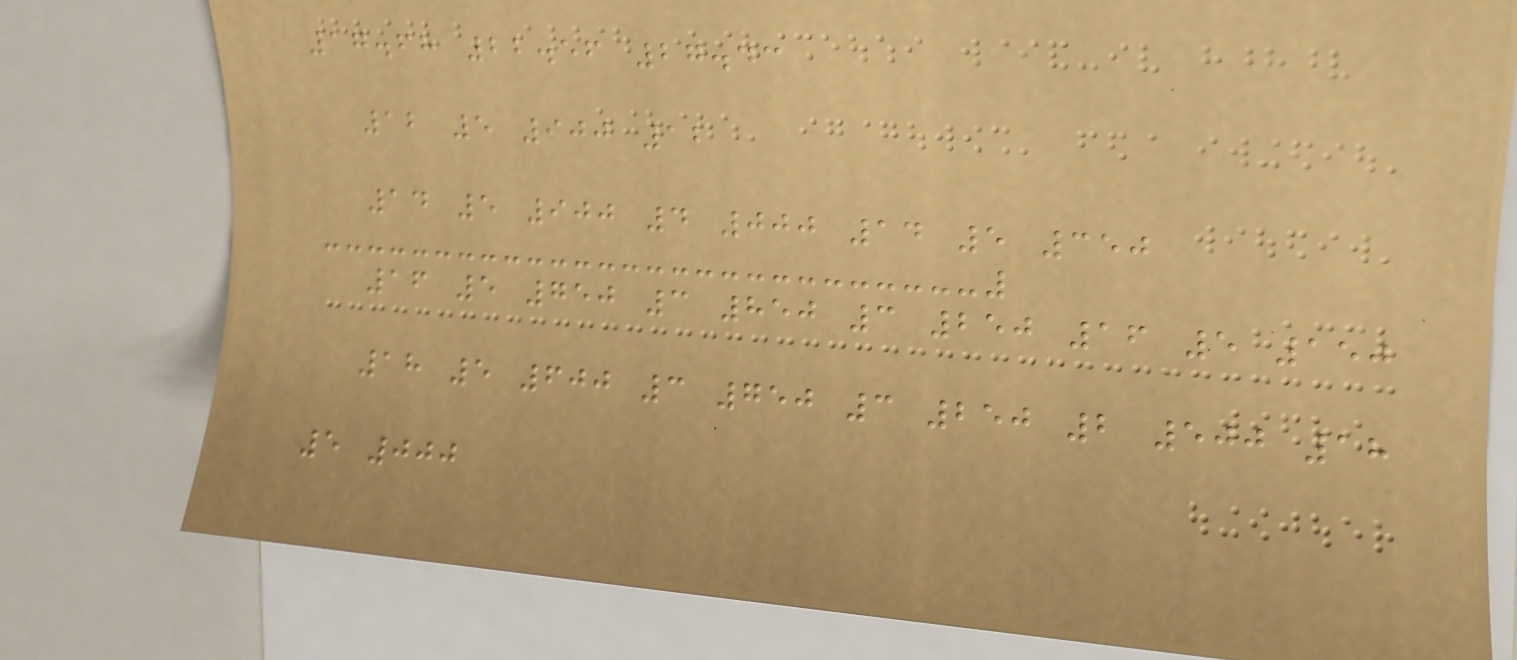17.68 22.56 27.43
12 5 900 12
14 5 900 4 000 14 5 350
16 5 750 3 850 3 250 16 5 150
18 5 600 3 750 3 250 2 500 18
5 000
